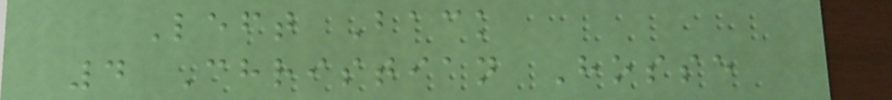Left Back
4 Christian Hosse
